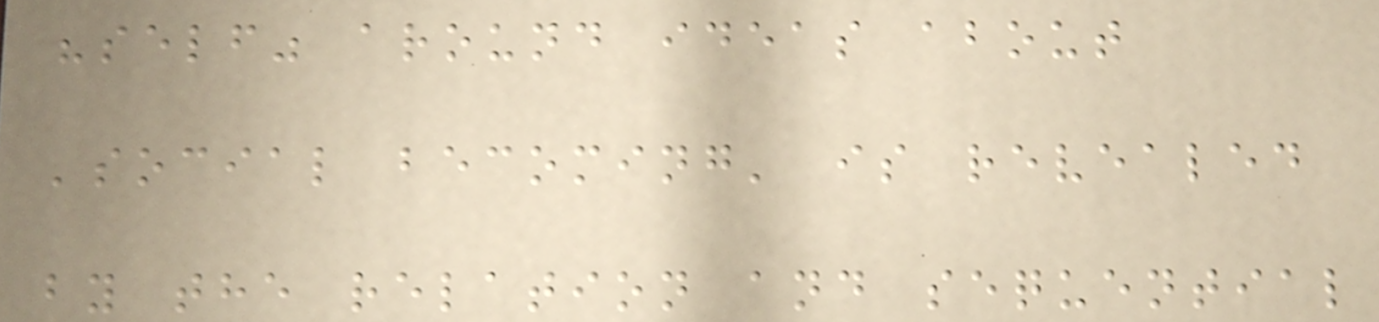"self" around ideas about
'social becoming' is revealed
by the relation and sequential
